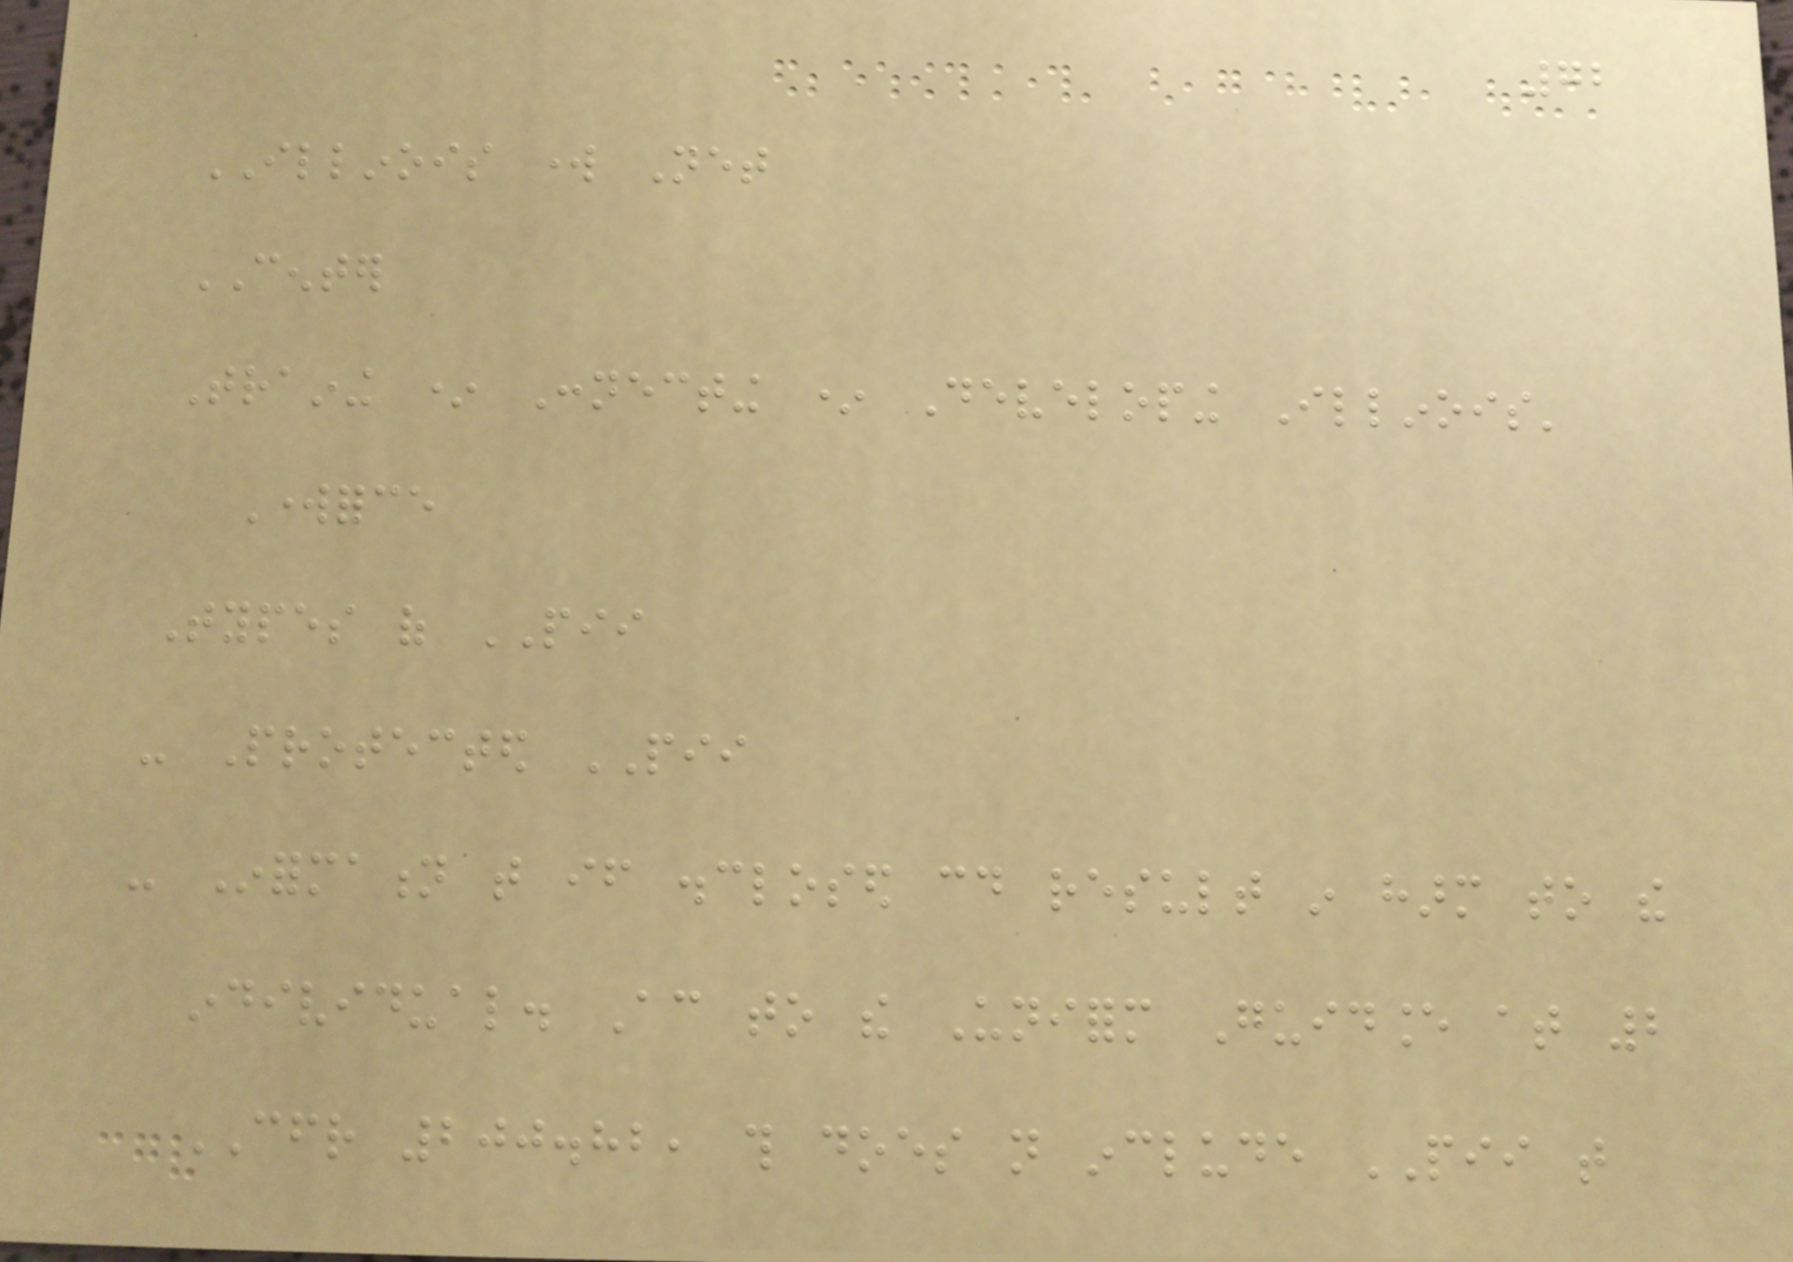72
ILLINOIS work Net
CENTER
Training * Connecting * Developing Illinois'
Workforce
Types of PII
- Protected PII
- Information that if disclosed could result in harm to the
individual. According to the Uniform Guidance at 2
CFR 200.82, this does not include PII that
